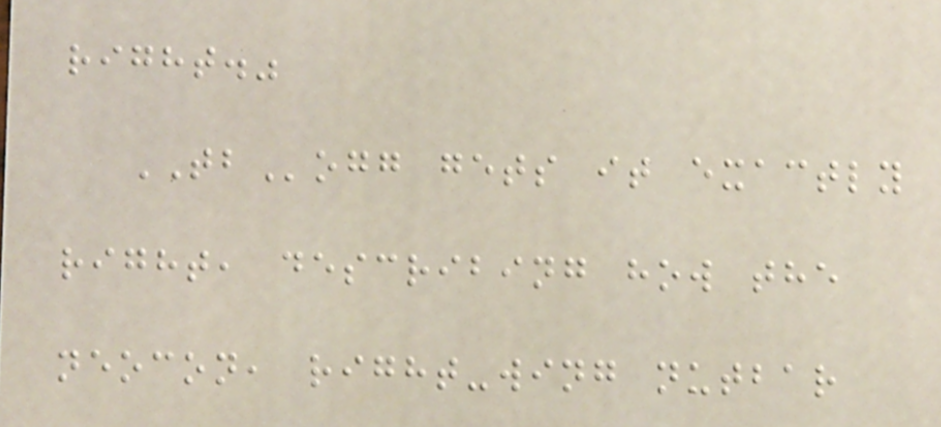right."
TBogg gets it exactly
right, describing how the
neocon, right-wing nutbar
